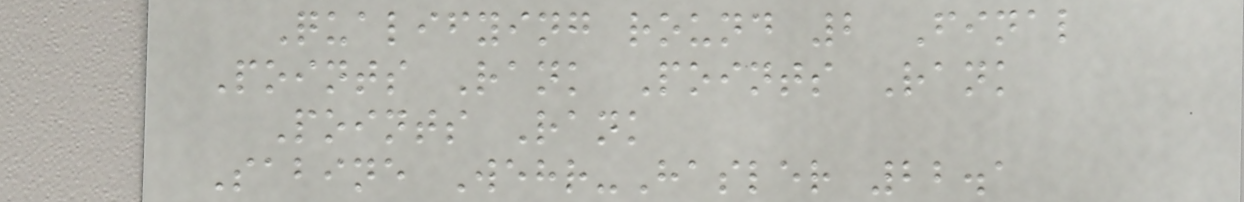Qualifying round 2 Final
Points Rank Points Rank
Points Rank
Sabine Wehr-Hasler 22.1
